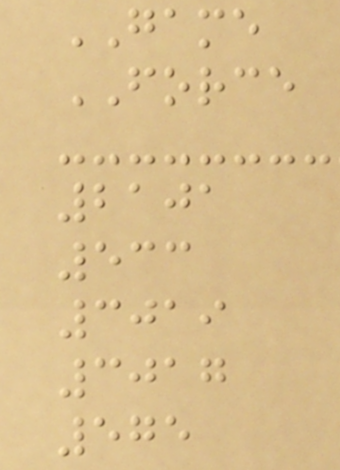GAME
FORCE
2101
533
3019
3017
575
